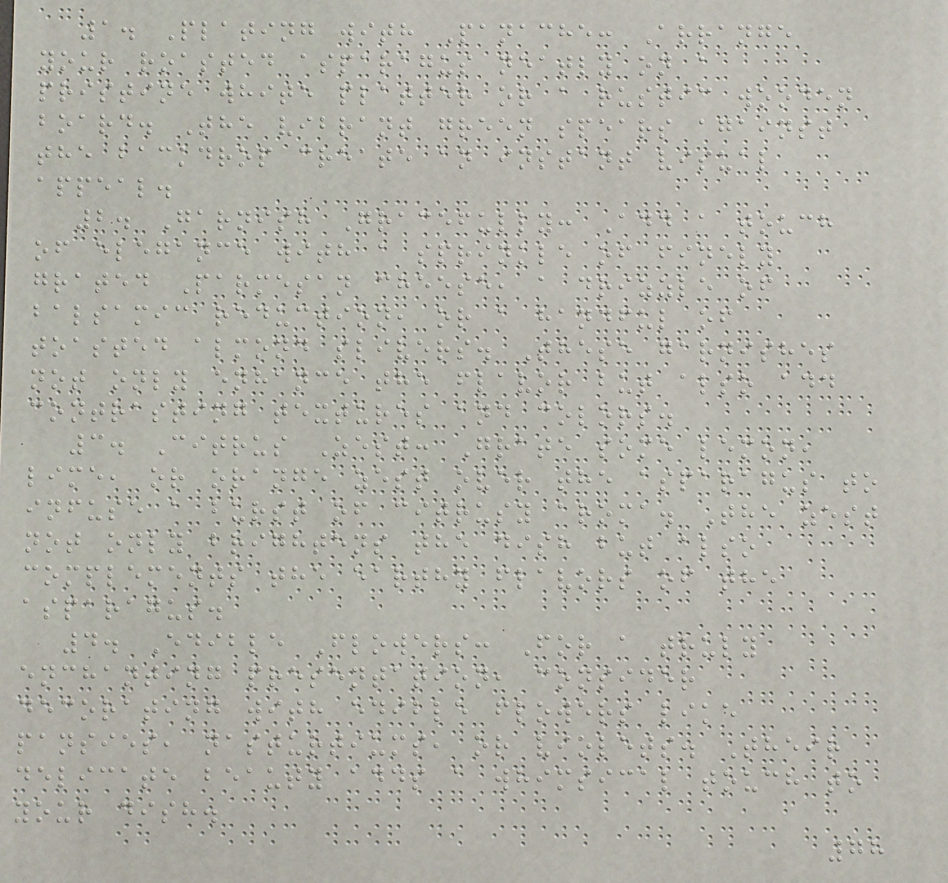1. Plating with Panache: Arrange
your roasted asparagus neatly on a
pristine white platter or a rustic wooden
board. The vibrant green spears against
the backdrop create an instant visual
appeal.
2. Garnish Gracefully: Add a touch
of elegance with a sprinkle of finely
grated Parmesan cheese, a drizzle of
balsamic reduction, or a handful of
toasted almond slivers. These garnishes
not only enhance the flavor but also add
contrasting textures and colors.
3. Citrus Zest: Grate some lemon,
lime, or orange zest over the asparagus to
infuse a burst of citrusy aroma. The zest
not only brightens the dish but also
complements the earthy flavors of the
asparagus.
4. Edible Flowers: For a truly
enchanting presentation, consider
decorating with edible flowers like
pansies, nasturtiums, or violets. Their
delicate beauty adds a whimsical touch to
your dish.
78
